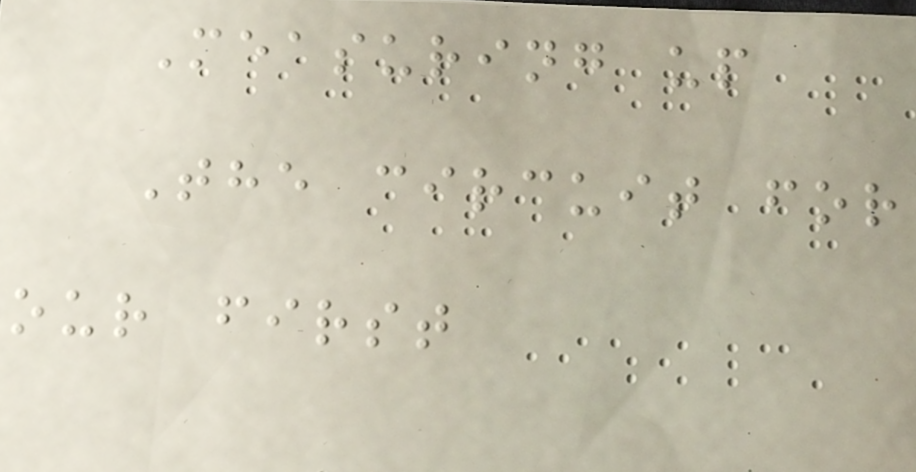Measuring up
The circuit for
our first
